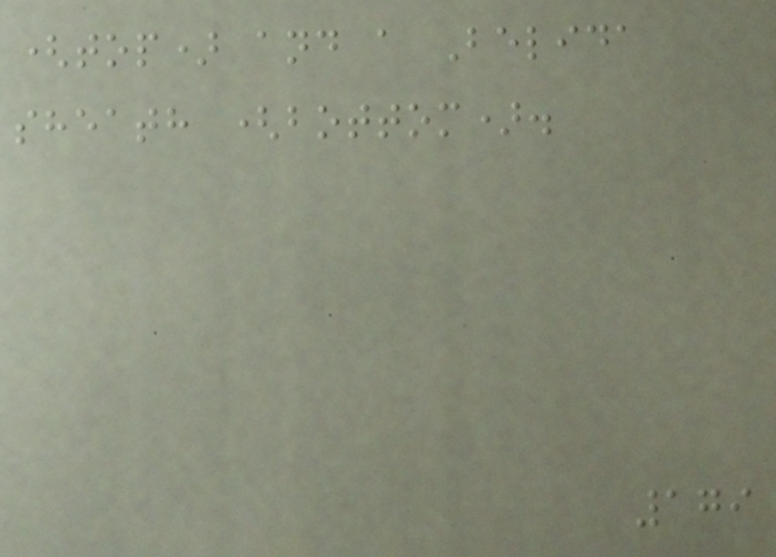(top) and a Belida
sheath (bottom).
179
